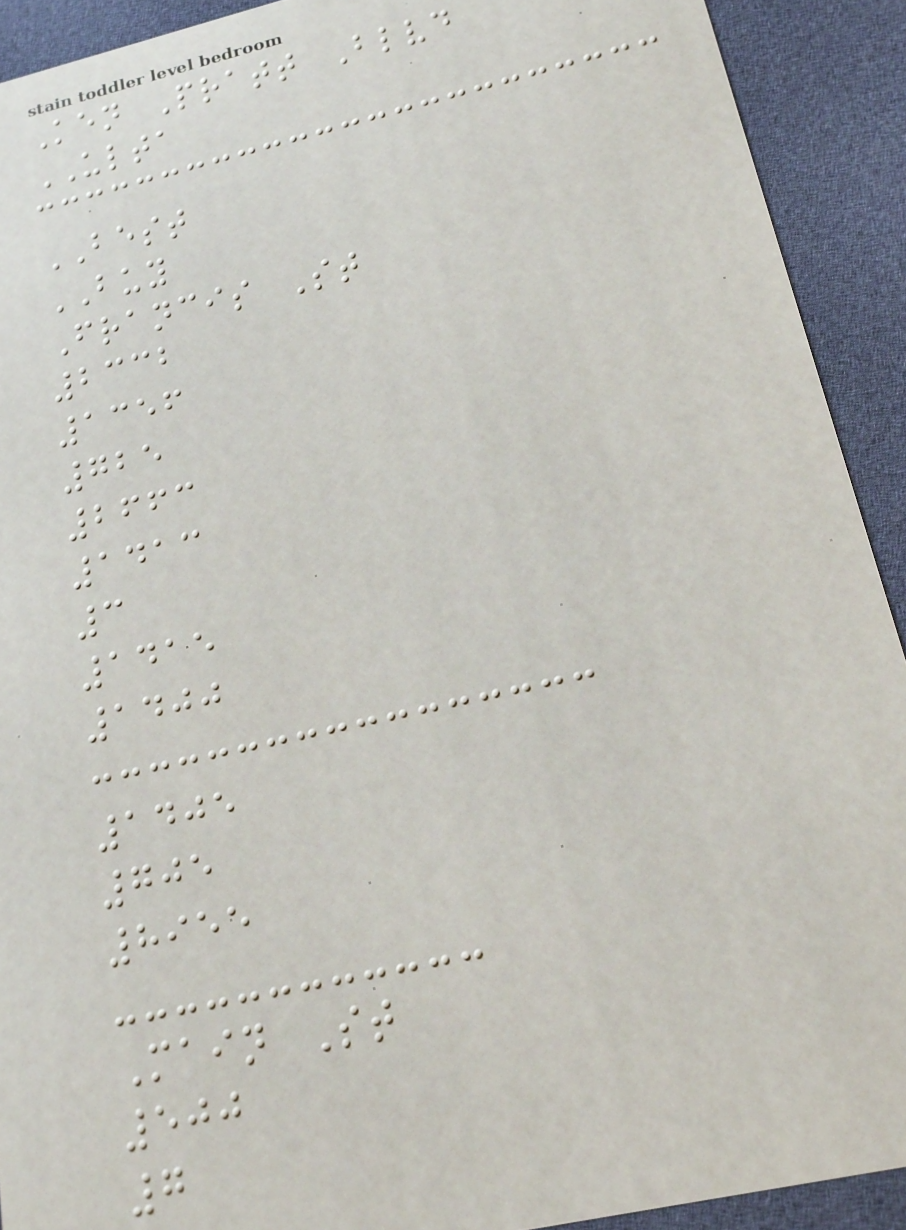Ken Pratt Blvd
ULTA
BEST
BUY
Francis St
2332
1356
725
2663
1413
3
1415
1400
1405
705
8955
Main St
500
7
